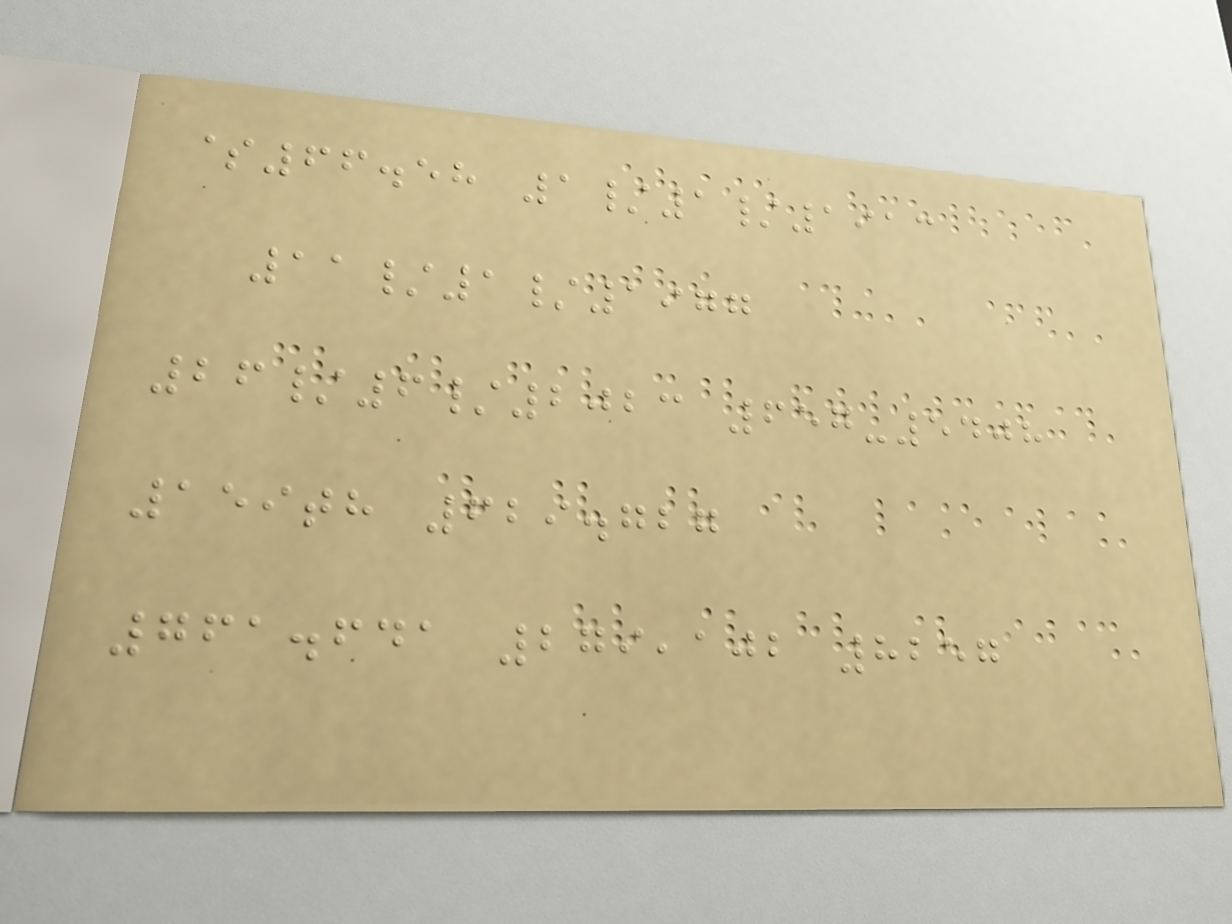$66.58 1/1/1913
11/1/1977
26/6/2023 657-5408
159th 629.727
761.641 279,102 8257
